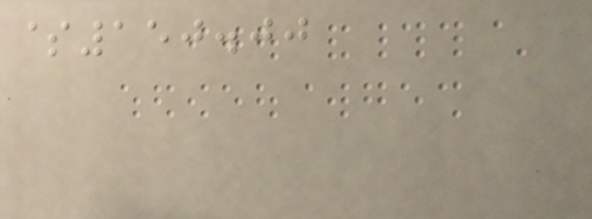$150.00
